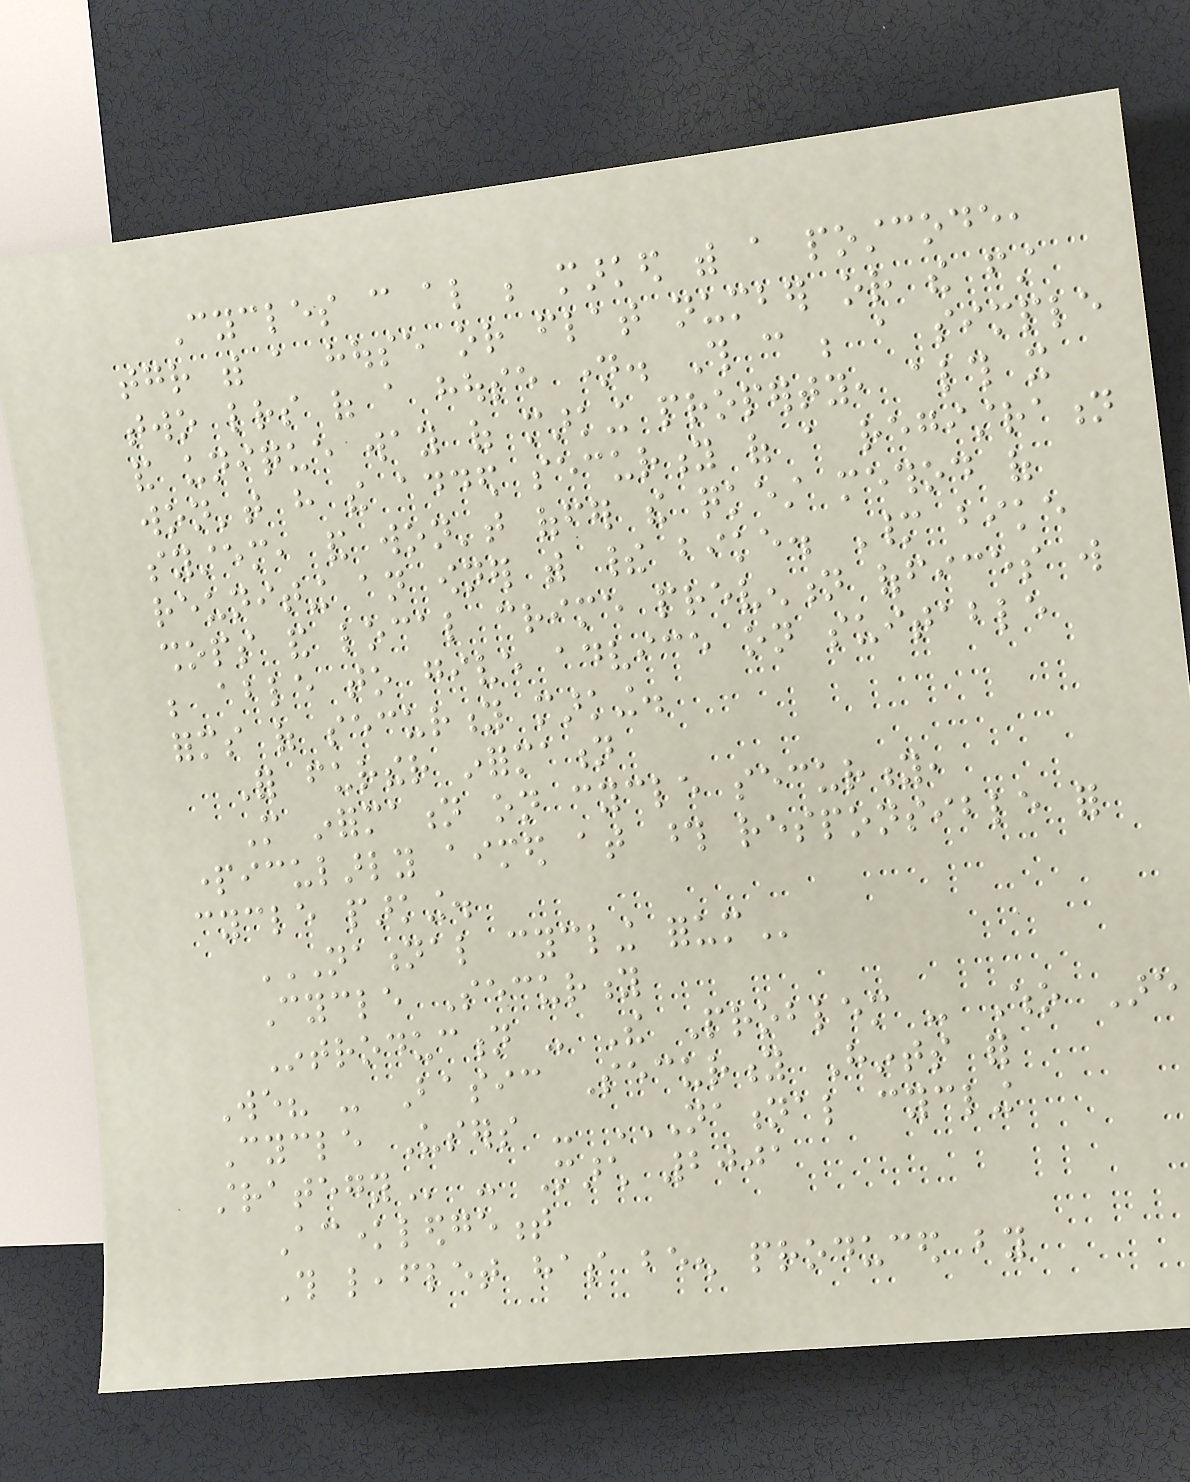Cycles can also be marked with a postcode,
together with a house or flat number or the first
two letters of a house name. This can be a simple
and unique way of marking property, although it
won't have the added security of a registration
system, and won't offer the quickest method of
reuniting an owner with their bike. Many bike
shops and local crime prevention offices will
be able to give advice on suitable
forms of security marking.
For further information
More information on cycle security,
particularly aimed at those responsible for
cycle parking.
NATIONAL CYCLING FORUM
Cycle Security
Introduction - The Problem - Who Are
We? - Basic Security Hints for
Cycle Users - NATIONAL CYCLING
STRATEGY - March 2001
Acknowledgement
This leaflet has been produced by
